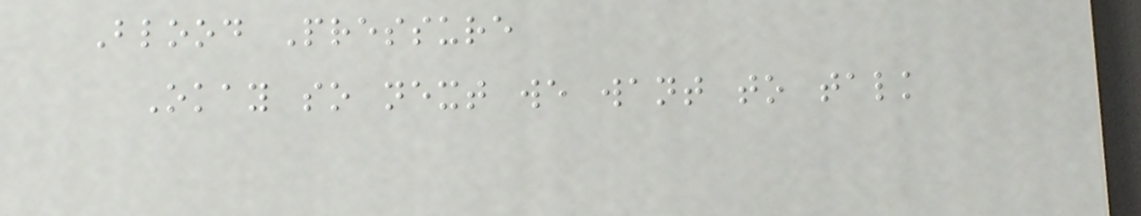Blood Pressure
Okay so next we want to talk
